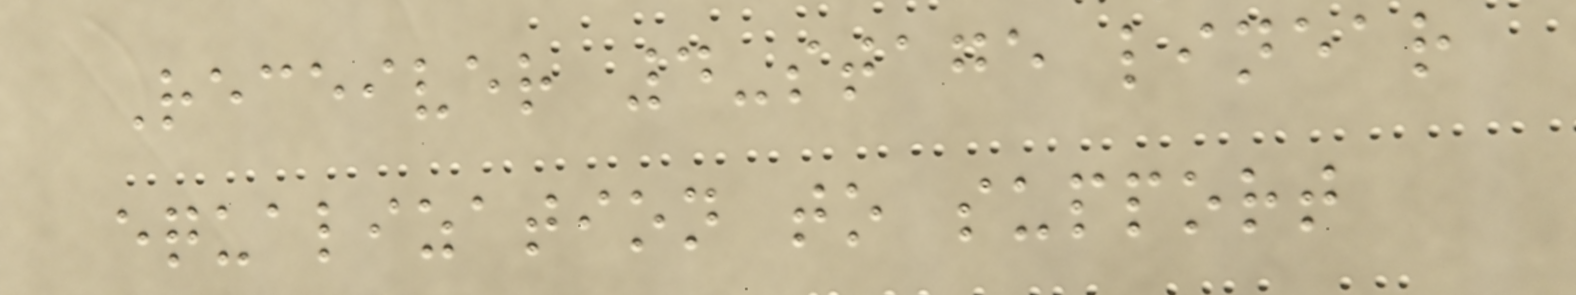Receiver 4-stage linear
equalization to support
